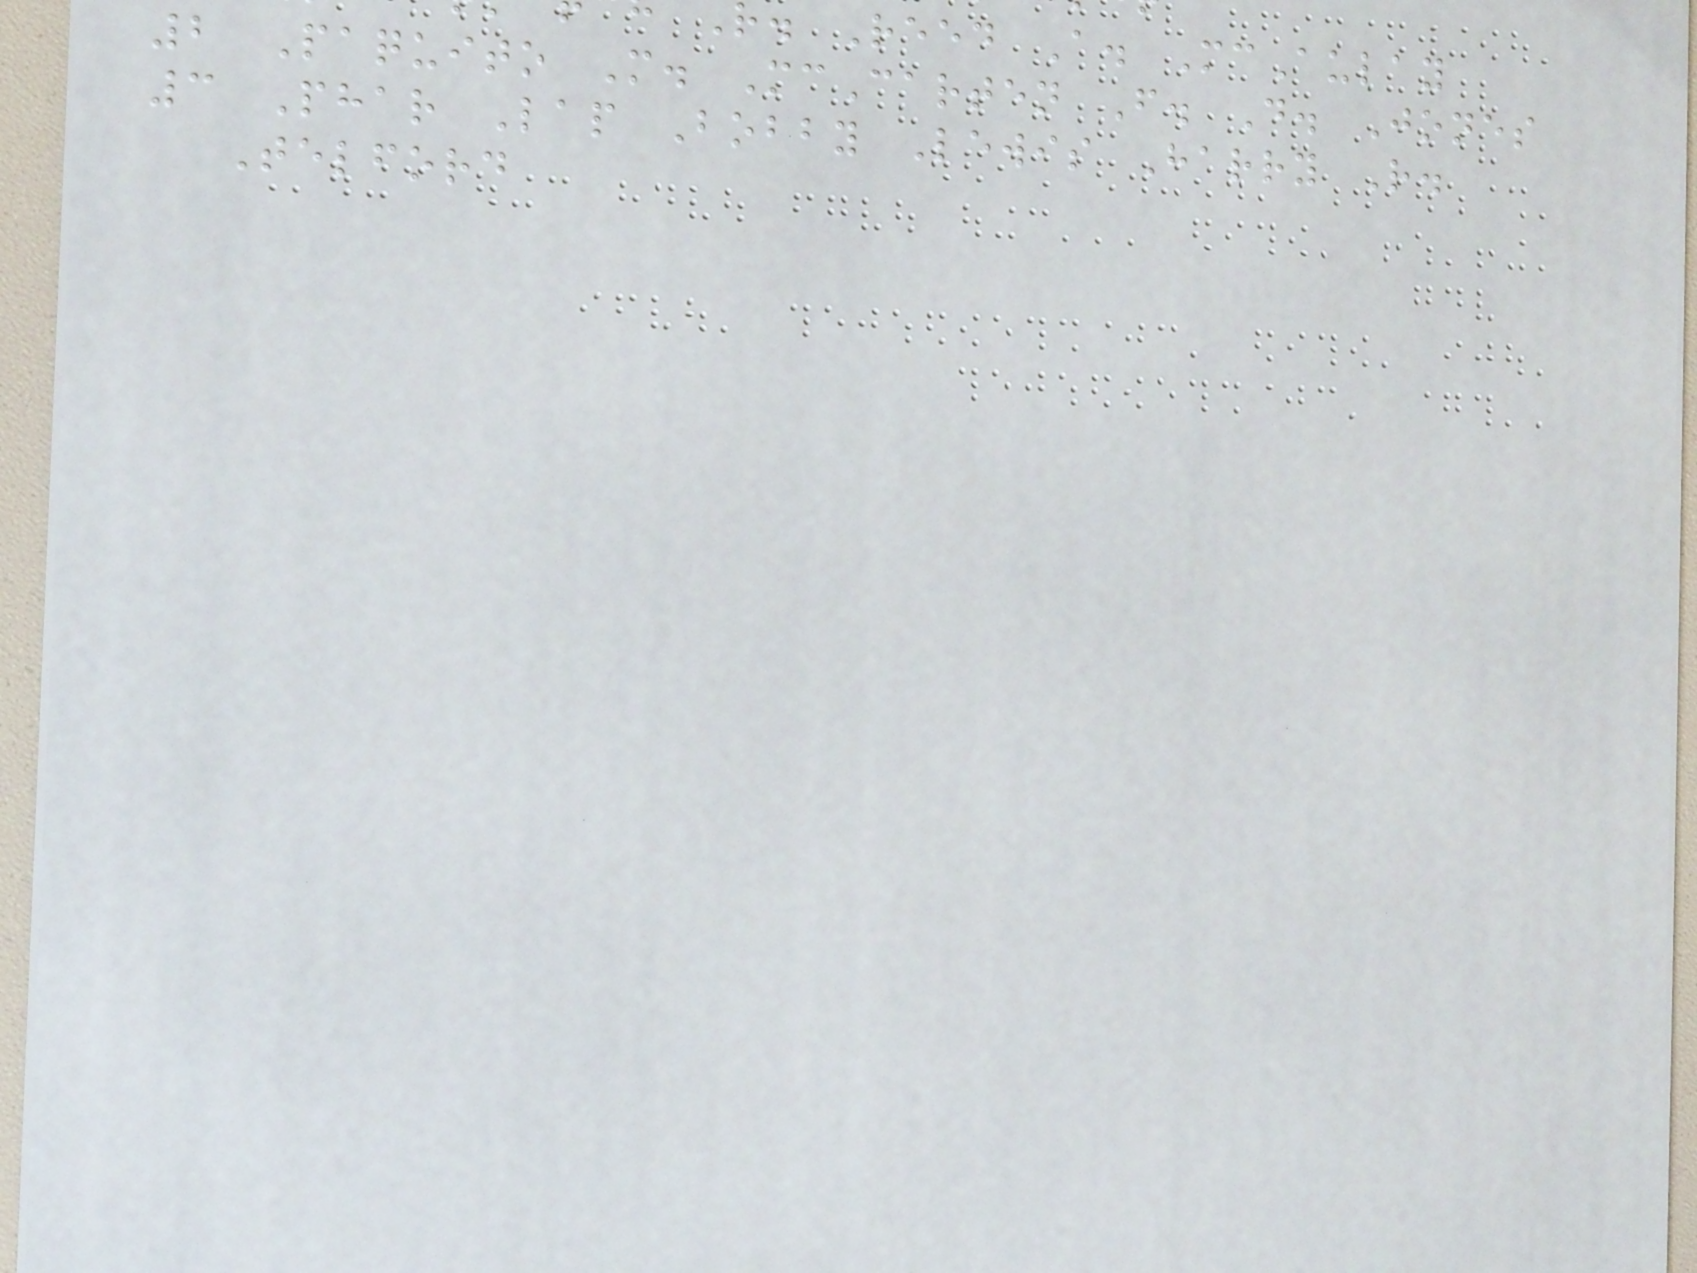r. Reed A. McAulay
2 Paquito M. McCarten F. D. Jones
3 Phar Lap Bobby Lewis Harry R.
Telford
